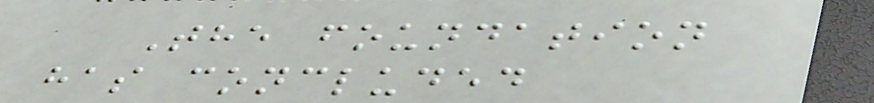The foundation
has concluded
